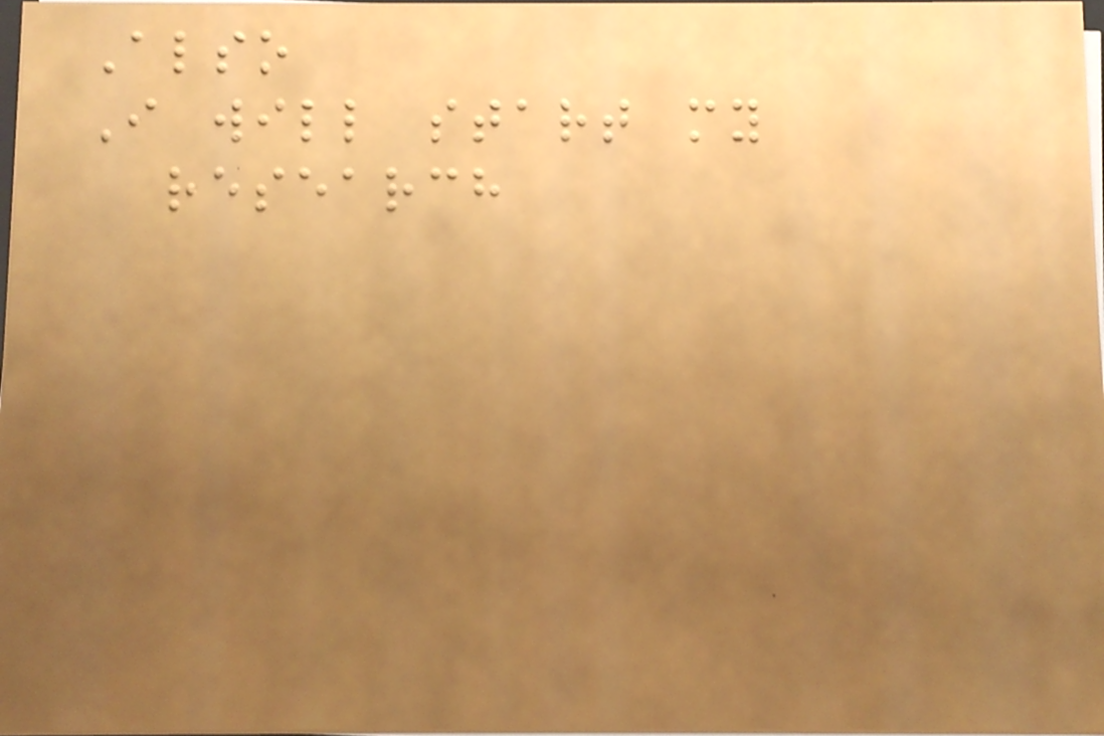Also
I will start my
research
